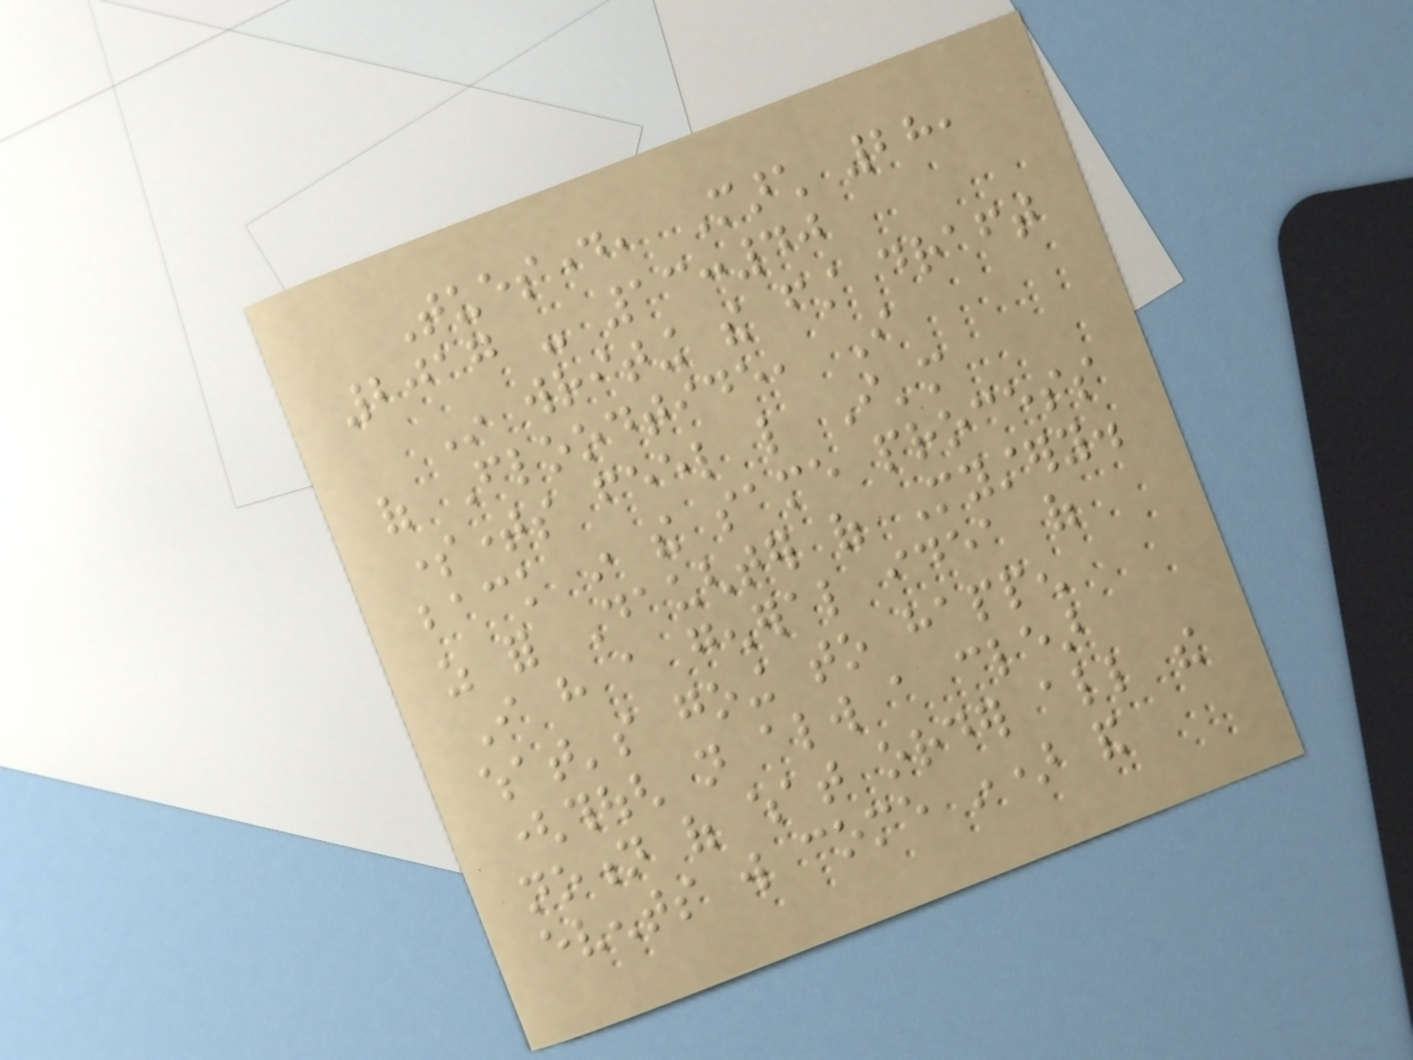Tuesday, March 28,
2017 - 13:40
In writing the first draft
of Floodtide, I
sometimes feel like I'm
back in the same process
as for Daughter of Mystery.
I have a general idea of
what's going to happen
(though not always a clear
notion of what order all the
events will come in) and
